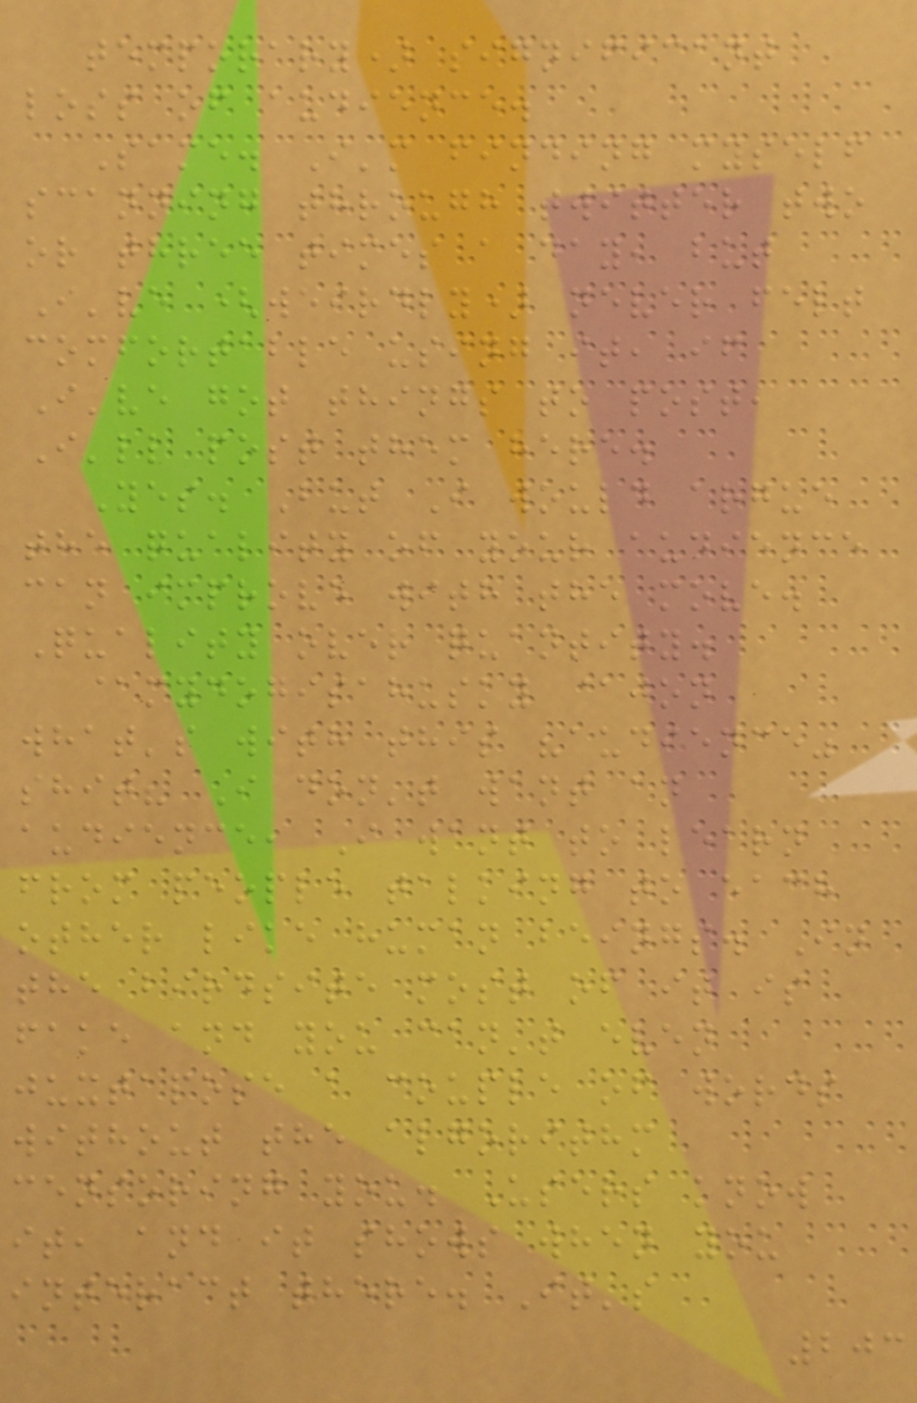temporary) significant
loss of audience.
Same. I'm finding myself
scanning through twitter two
or three times a day, but
I've (weirdly) never felt
comfortable using it, if
I've got things to post,
I'll post them here.
Yes. But I would argue
the quality of your audience
can improve with the move.
Quality over quantity.
@mydogisahusky @jon
what's with this "audience"
shit? I don't want an
audience, I want to learn
from people talking to each
other like human beings. In
the birdsite most of it is
fake and you can't even
juxtapose a couple of words
without the algorithm
censoring you. Users know
it, and it shows when you
interact there. It's
203
